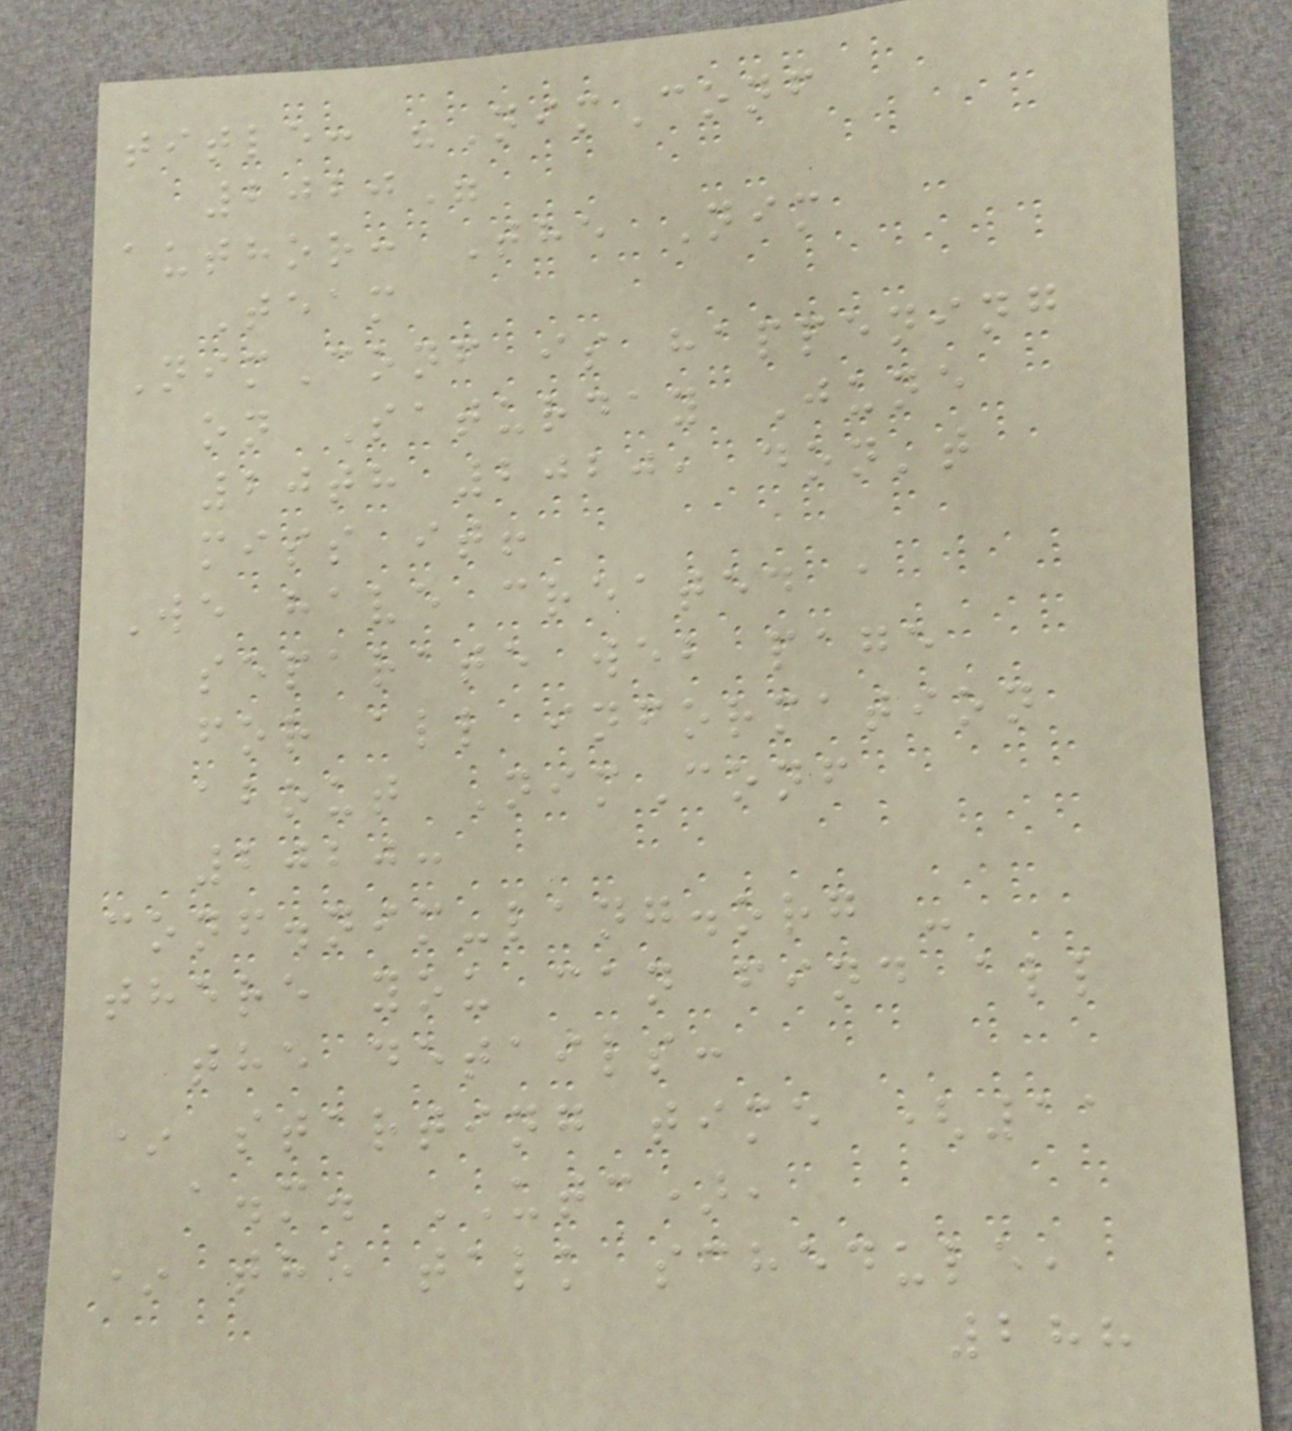title: "NimConf
2020"
author: The Nim
Team
NimConf is happening
on Saturday June
20th 2020, don't
miss it!
We have created a
separate web page
for all information
about NimConf
2020:
conf.nim-lang.org -
there you can find all
the details:
* starting time (11
a.m. UTC),
* the talk schedule,
288
